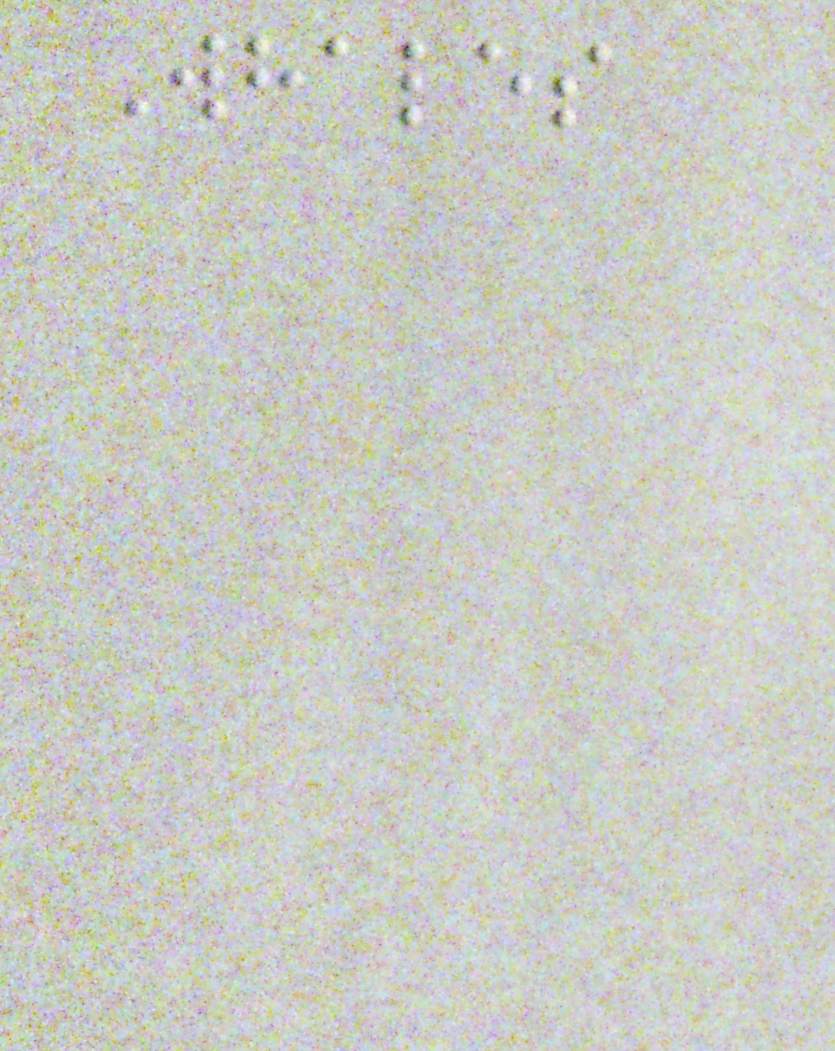Whales
